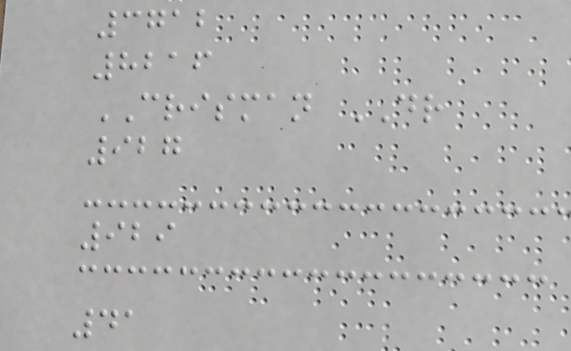3712
8216
CRISMAN DR
927
929
41
